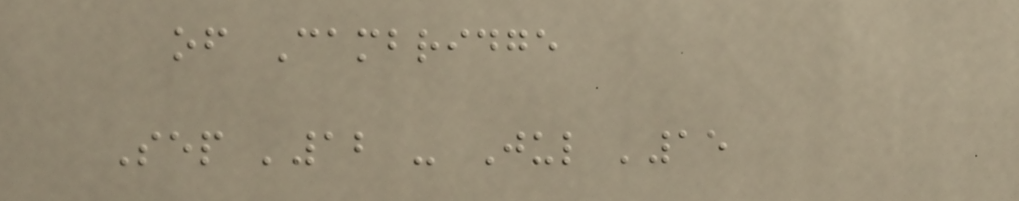of Cambridge
Sep '12 - Jul '15
